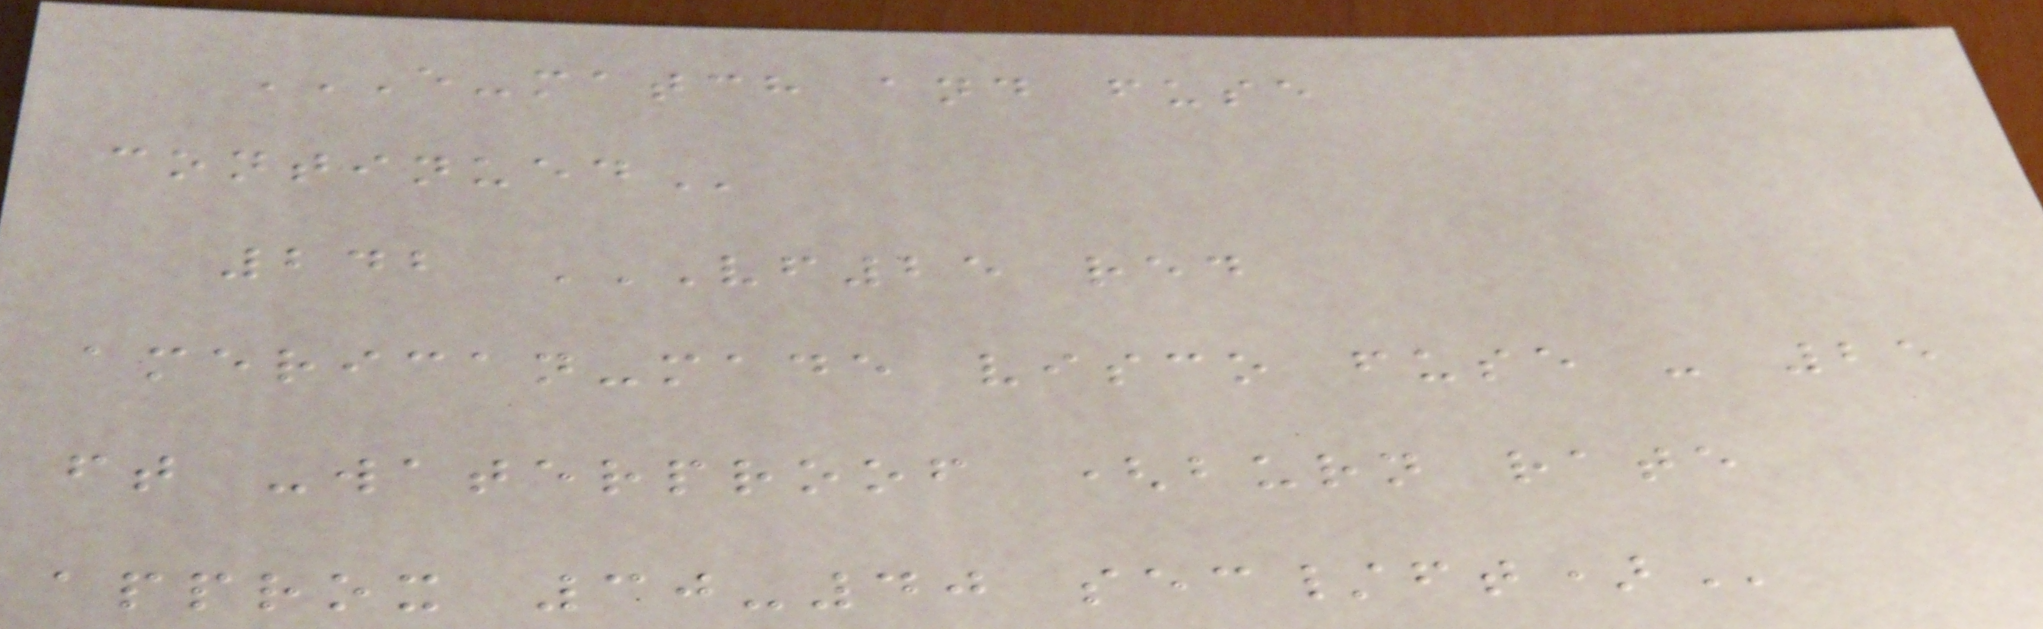E-MATCH AND FUSE
CONTINUED
242 VF25 RED
AMERICAN-MADE VISCO FUSE - 25
FT -WATERPROOF (BURN RATE
APPROX 30-40 SEC/FT)
